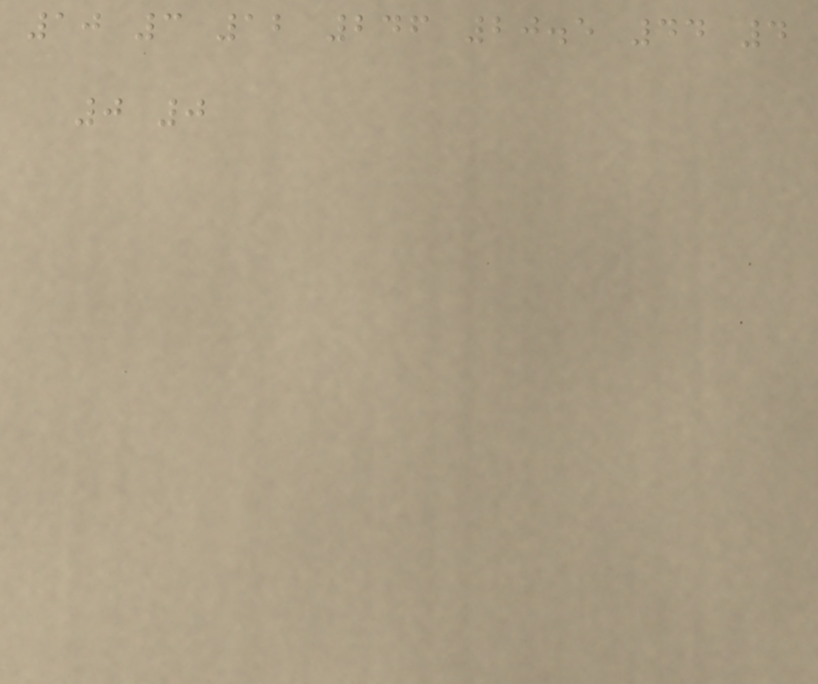10 3 12 246 20.5 44 4
0 0
